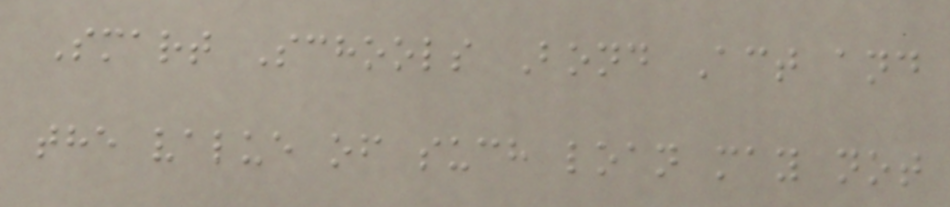Smart Schools Bond Act and
the value of such loan may not
